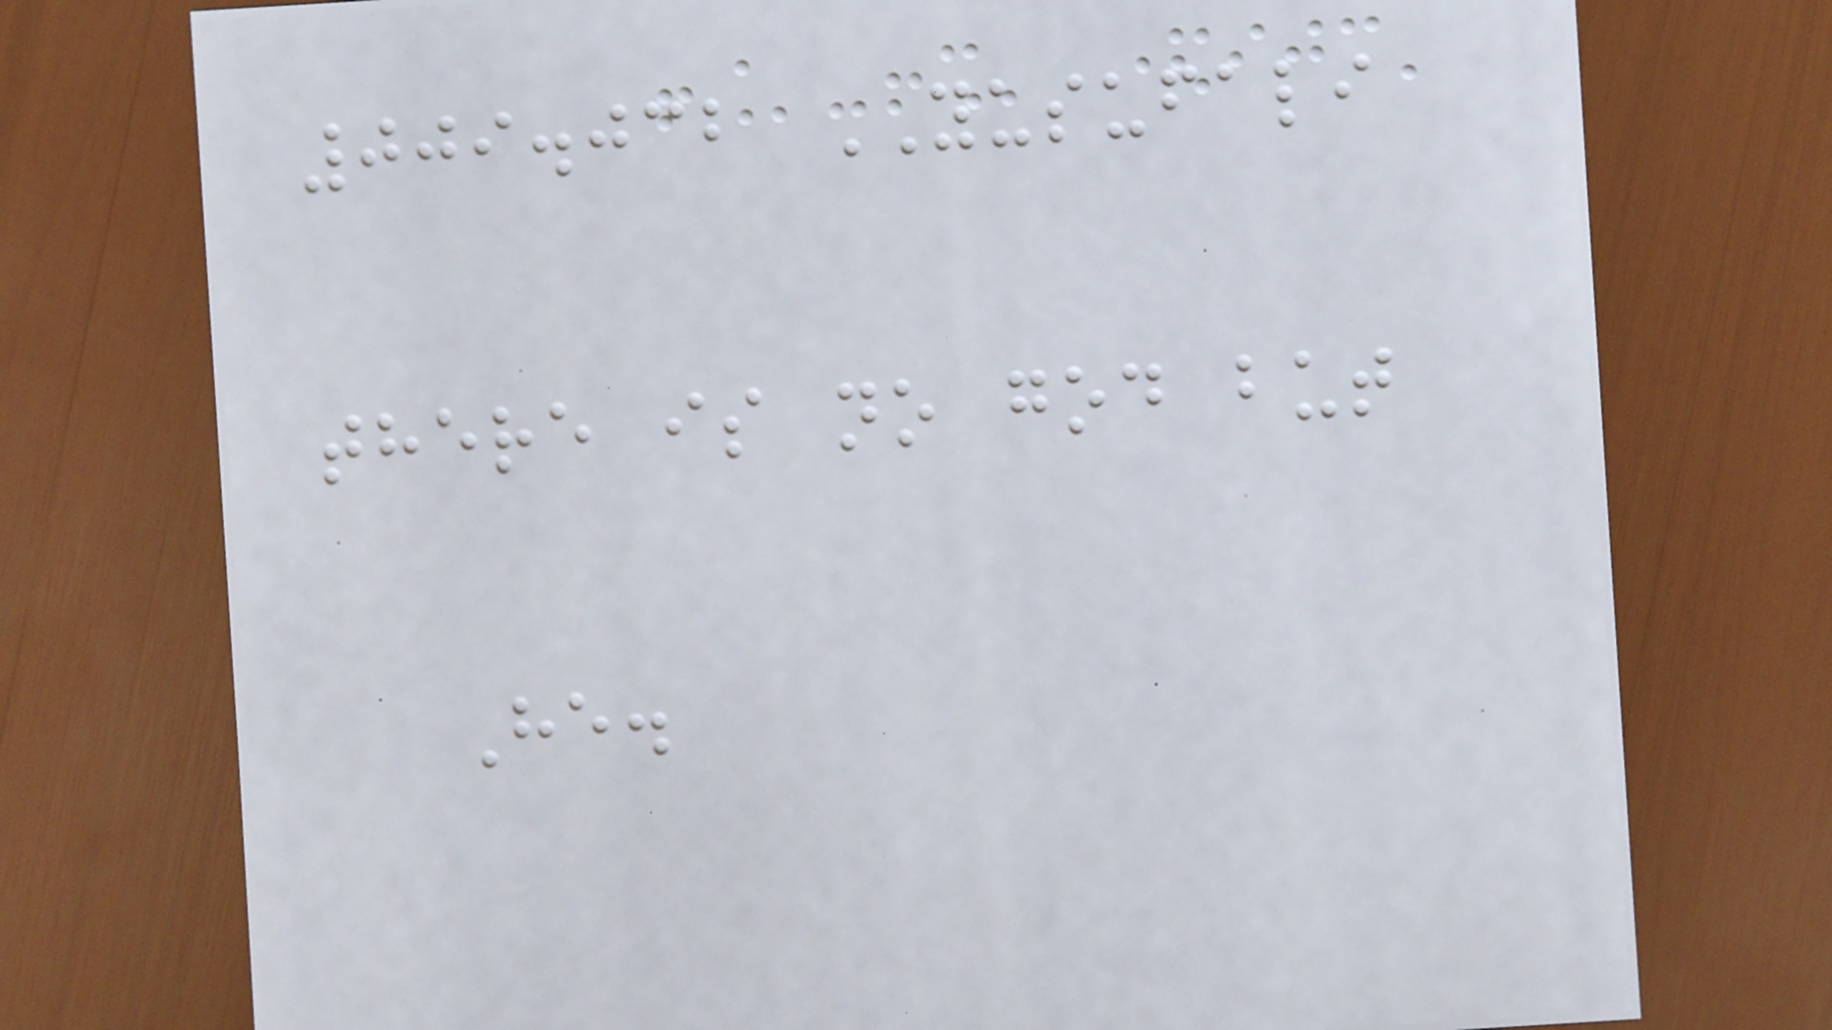009.032 YUSUFALI
there is no god but
He.
